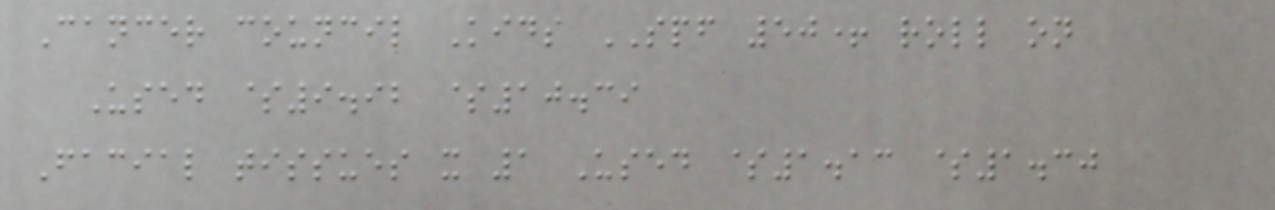Cancer council Kids SPF 50+ roll on
Used $9.92 $10.39
Facial tissues x 1 Used $1.13 $1.30
